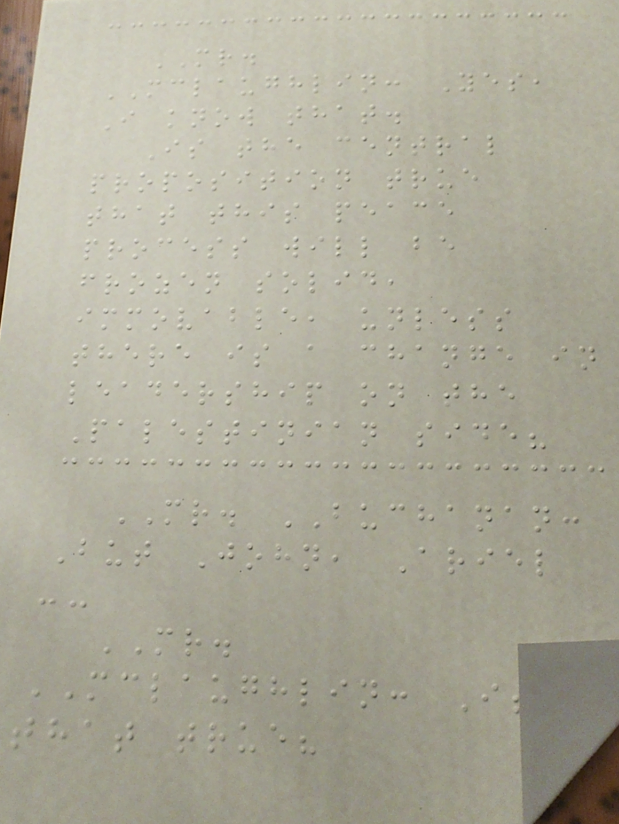MR.
MCLAUGHLIN: Yes,
I know that.
Is the central
proposition true
that this peace
process will be
frozen solid,
immovable, unless
there is a change in
leadership on the
Palestinian side?
MR. BUCHANAN:
But John, Ariel
--
MR.
MCLAUGHLIN: Is
that true?
